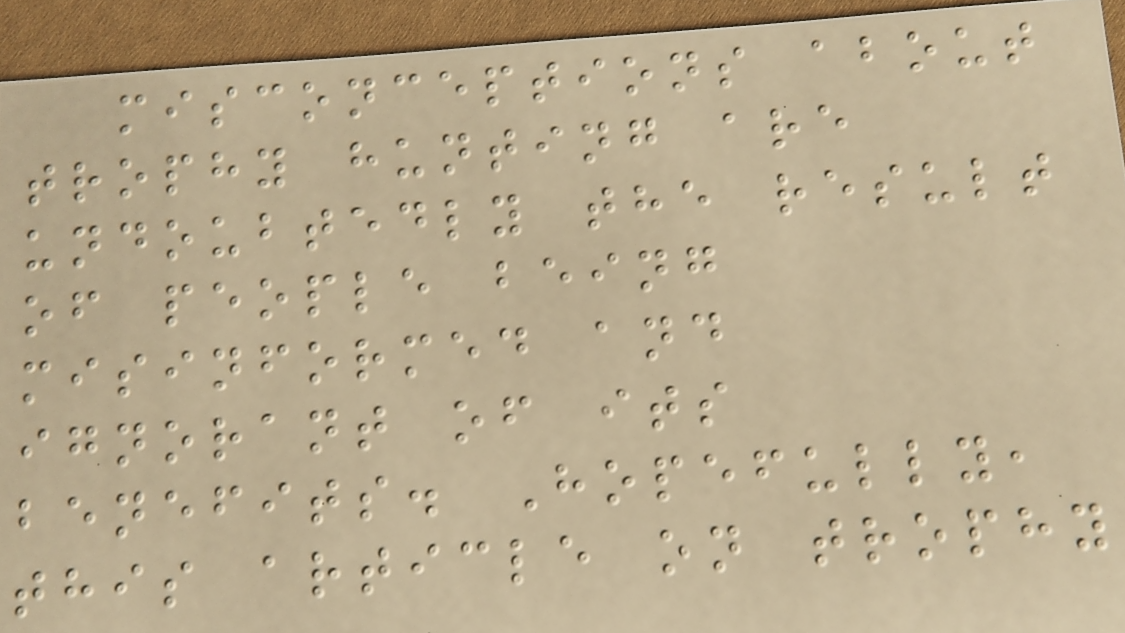misconceptions about
trophy hunting are
undoubtedly the result
of people being
misinformed and
ignorant of its
benefits. Hopefully,
this article on trophy
